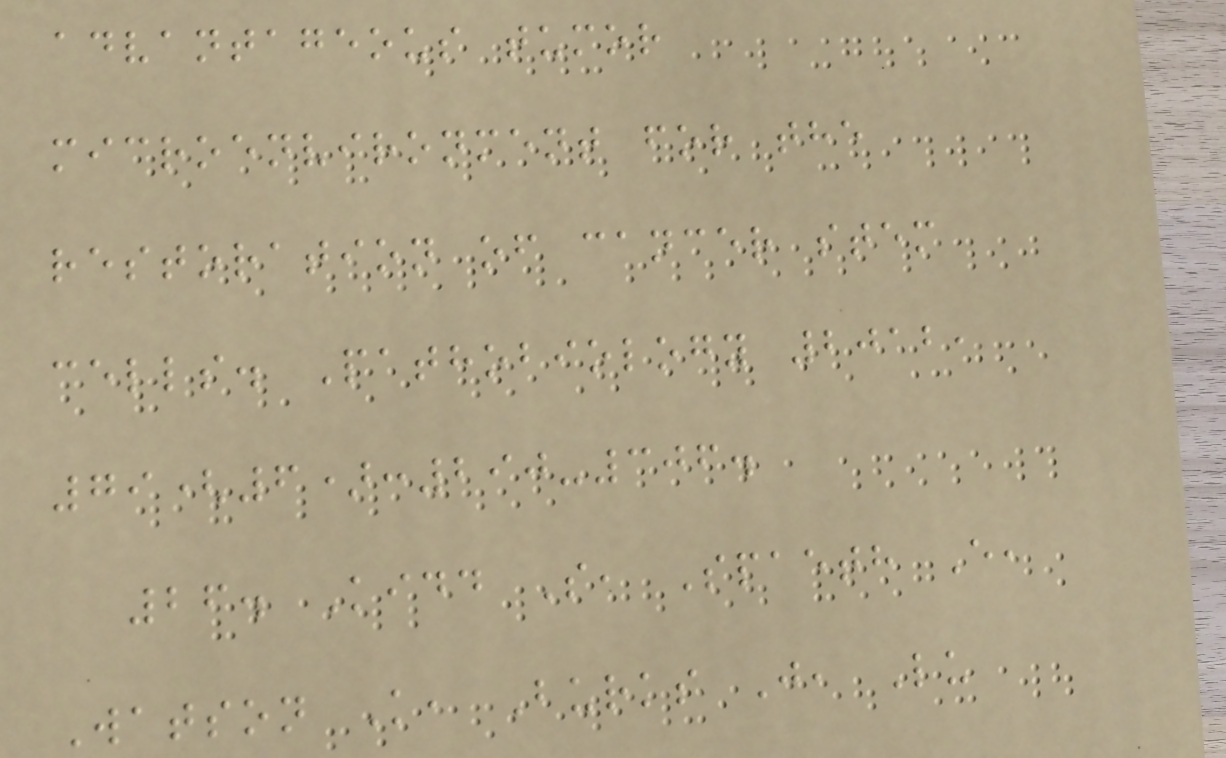advantageous tumor
microenvironment for the
restoration of cancer stem
cells. Pathobiology 2012,
79(6):290-306.
26. Kidd S, Spaeth E,
Watson K, Burks J, Lu
